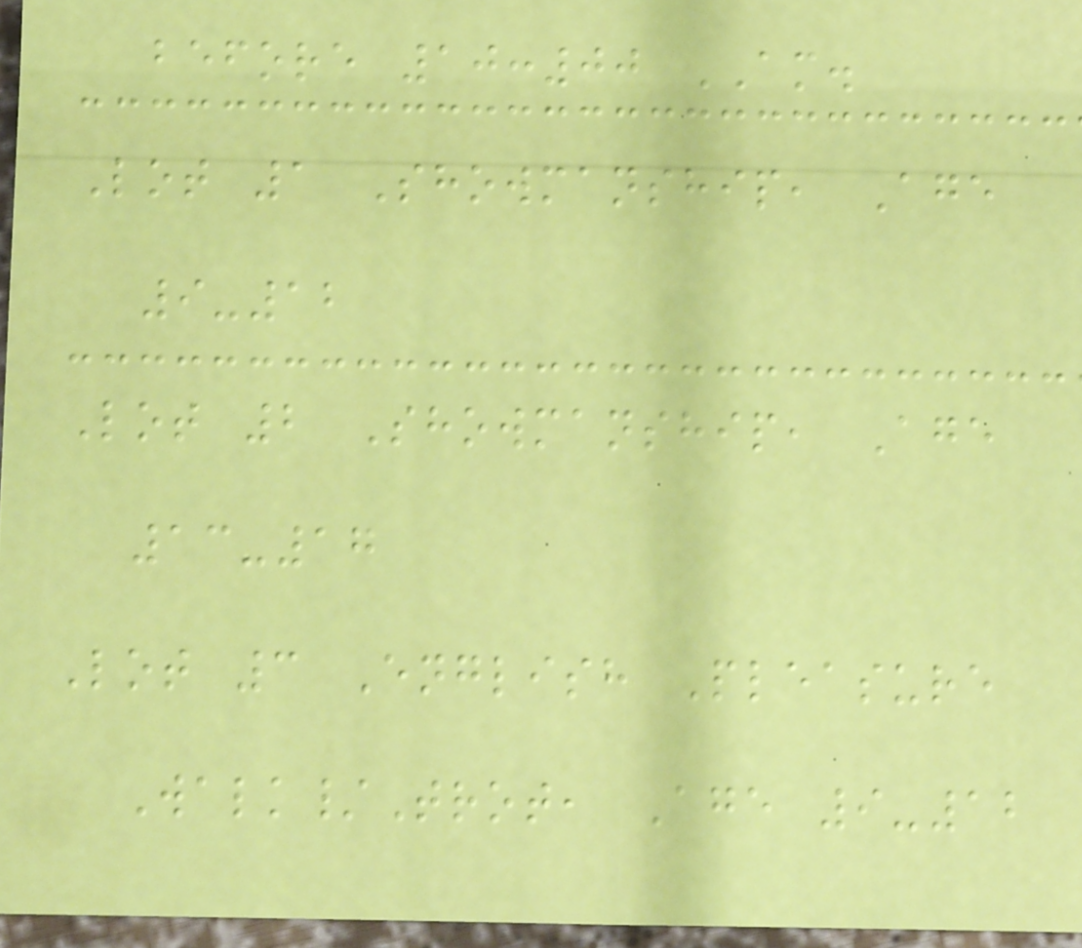before 10:00 AM.
Lot 1 Showmanship, Age
9-12
Lot 2 Showmanship, Age
13-17
Lot 3 English Pleasure
Walk/Trot, Age 9-12
